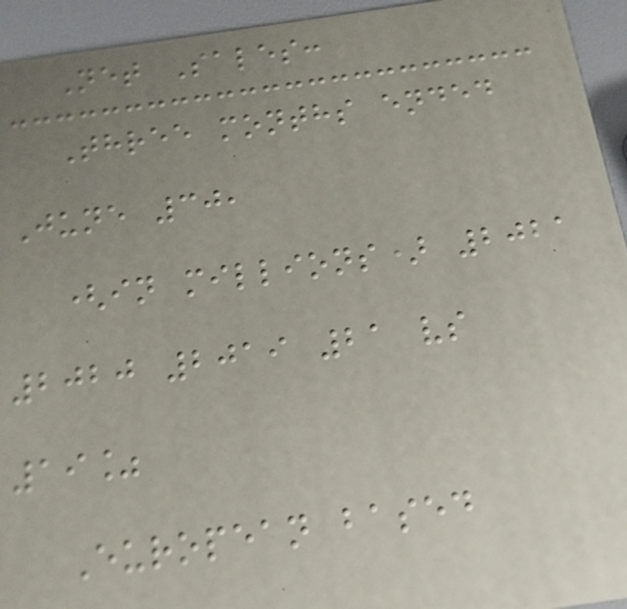Net Sales:
Three months ended
June 30,
(in millions) 2021
2020 2019 21 vs
19%
European based
